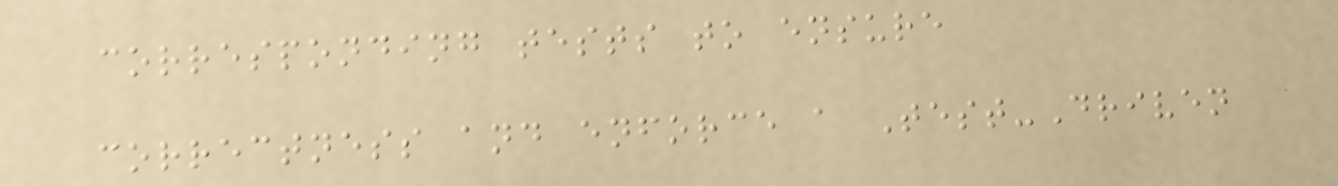corresponding tests to ensure
correctness and enforce a Test-Driven
